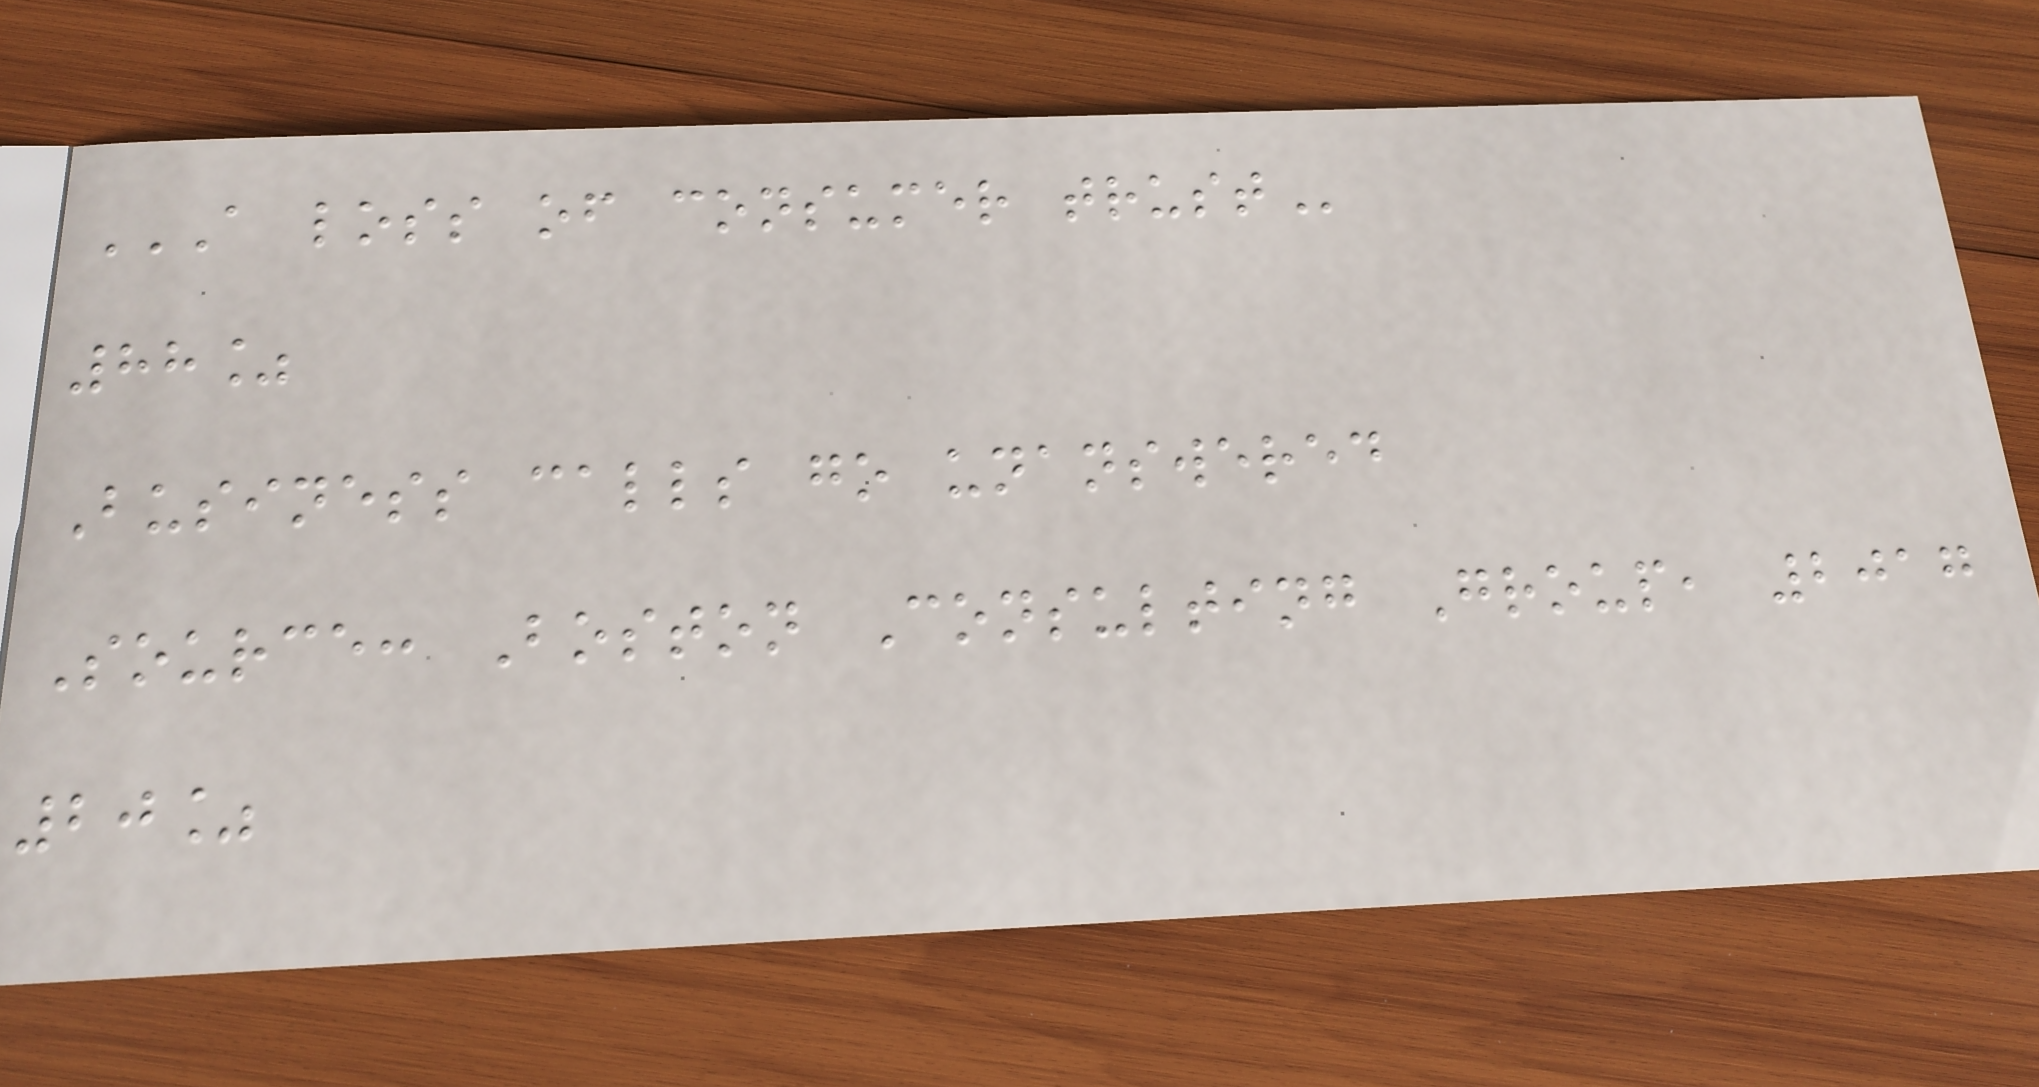A LOSS OF CONSUMER TRUST
88%
Business calls go unanswered
Source: Boston Consulting Group, 2017
20%
